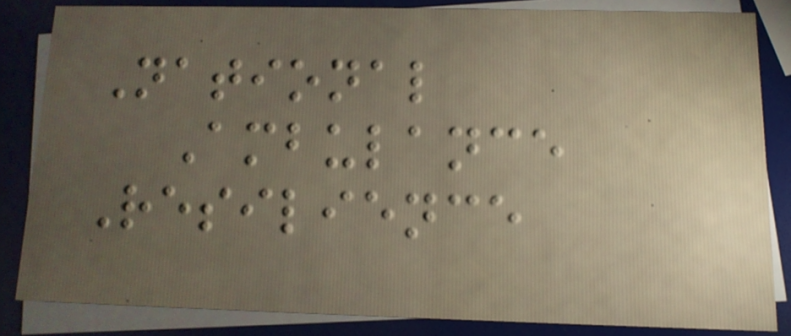National
Ambulance
Resilience
